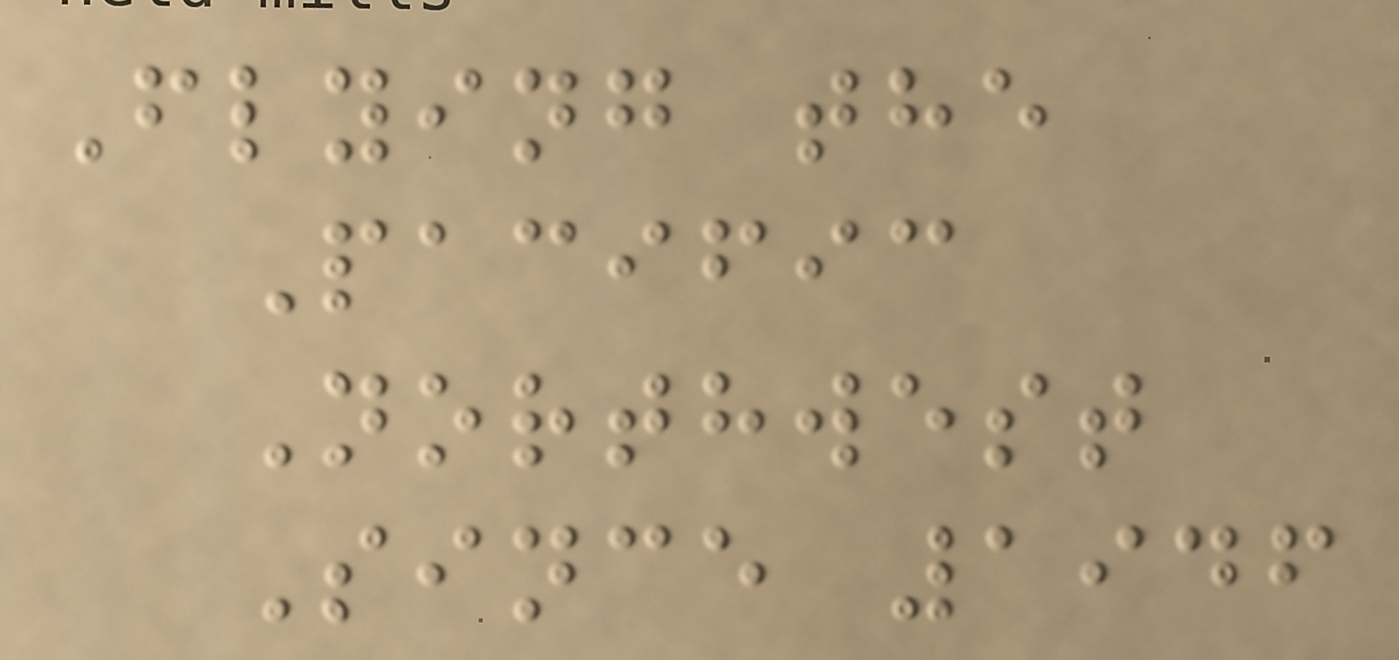Flying the
Pacific
Northwest
Since 1946
